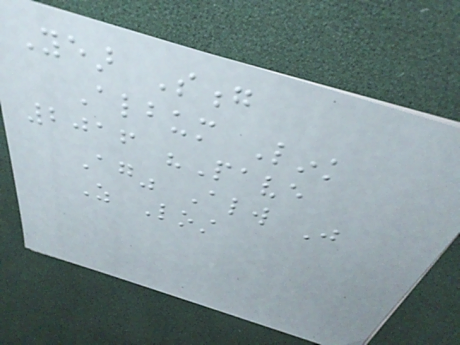Year Song
Album Link
2016 "Pave
Again" Always Just
As Lost
